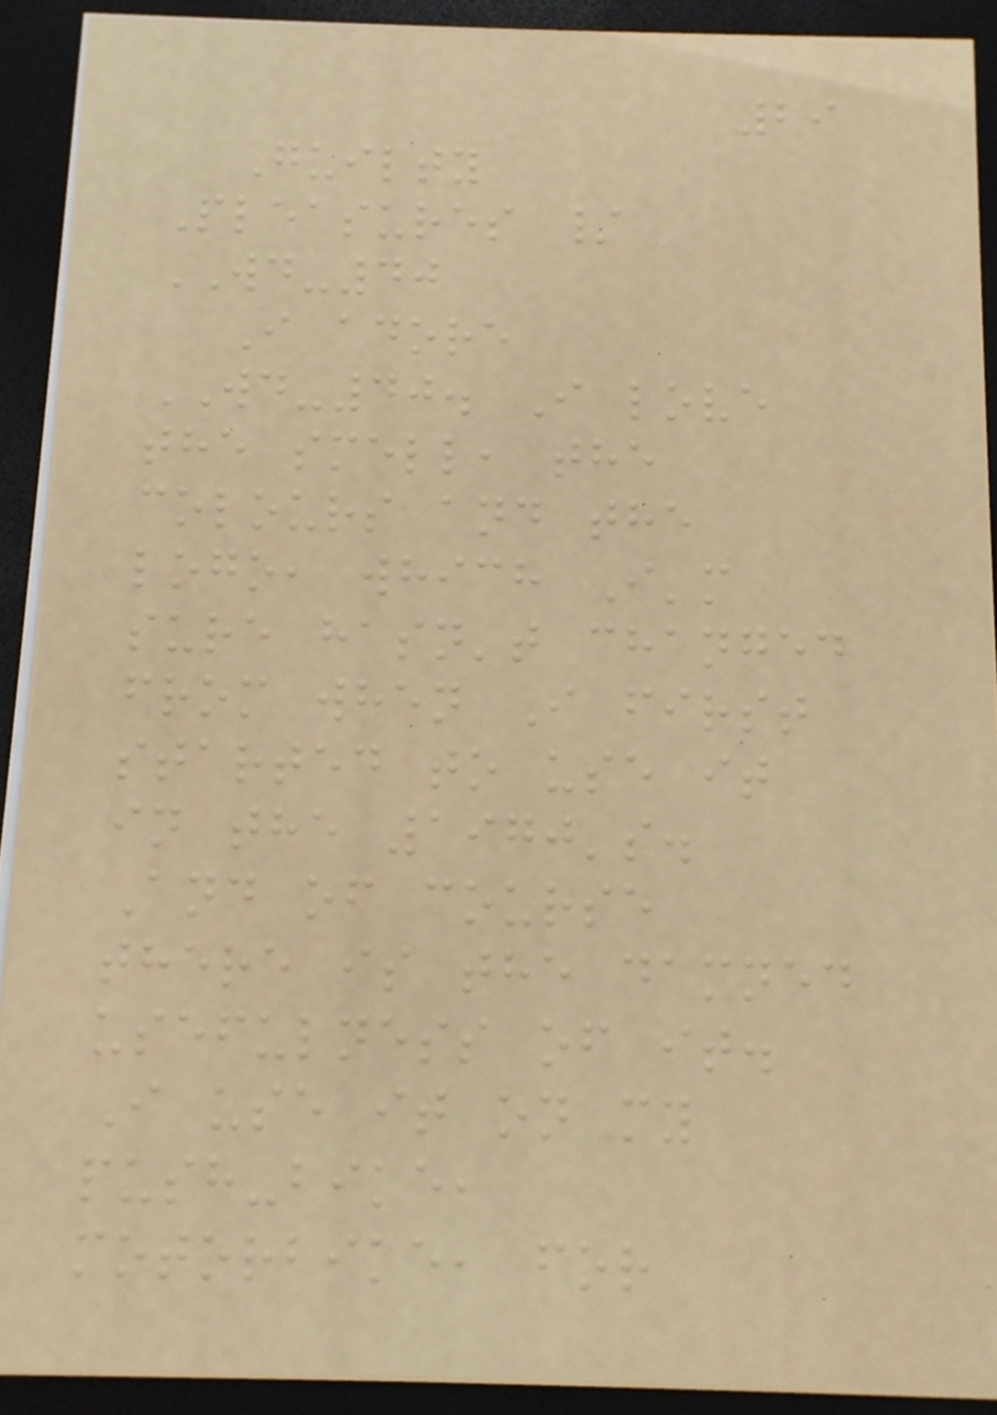29
Guilty
Pleasures /
WD-40
I adore
WD-40. I love
the smell, the
colours and the
logo, which I'm
sure hasn't changed
from when I first
started to use it
in the 1970's.
And of course
there is the damned
usefulness of it.
I use it on my
push-bike,
motorbike, for
